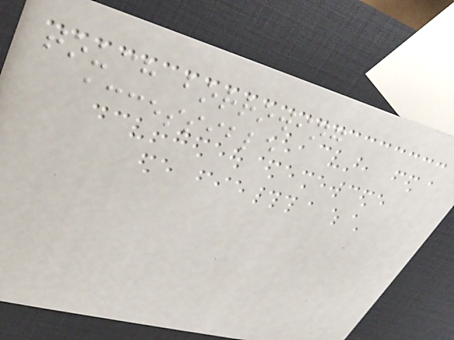touch borrowing
accessible
